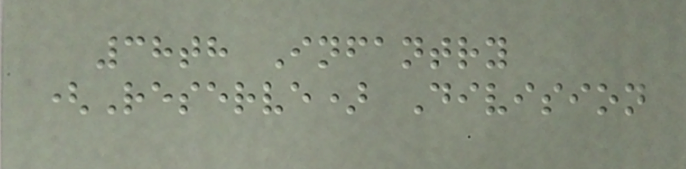38th Infantry
(Reserve) Division
